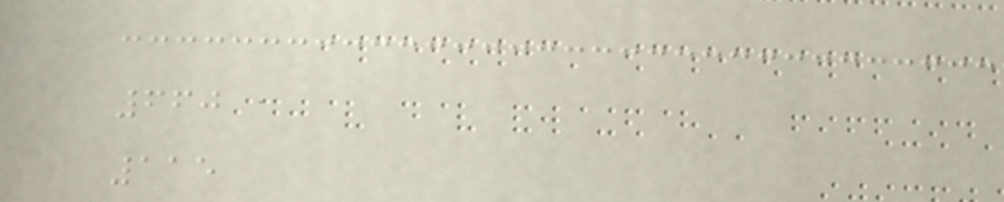660
115
